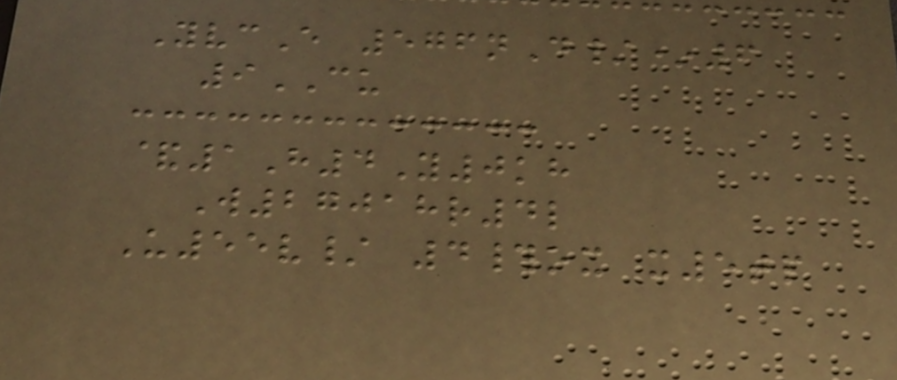YvcE 576nD/*6
9CU
&1H4Y0kh
W27018r4l
U55v/ 4#ox x5tp
